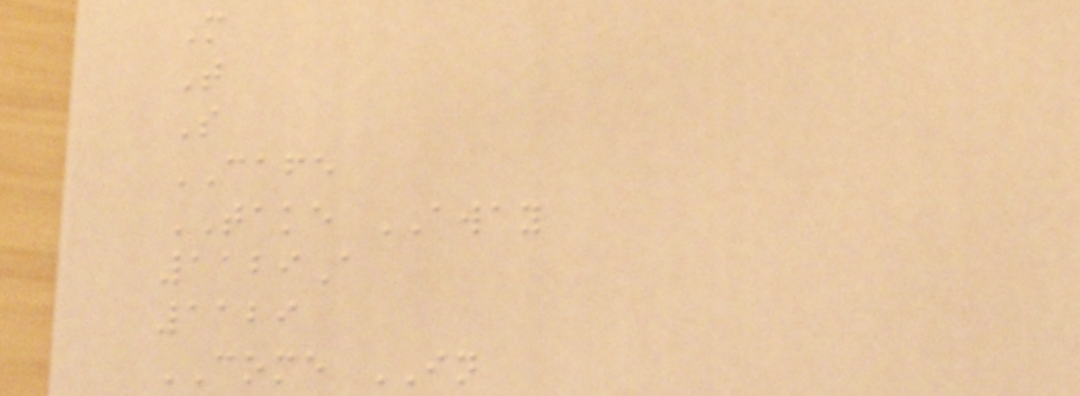M
T
S
CAFE
TAKE AWAY
1129A
1129
COME IN
